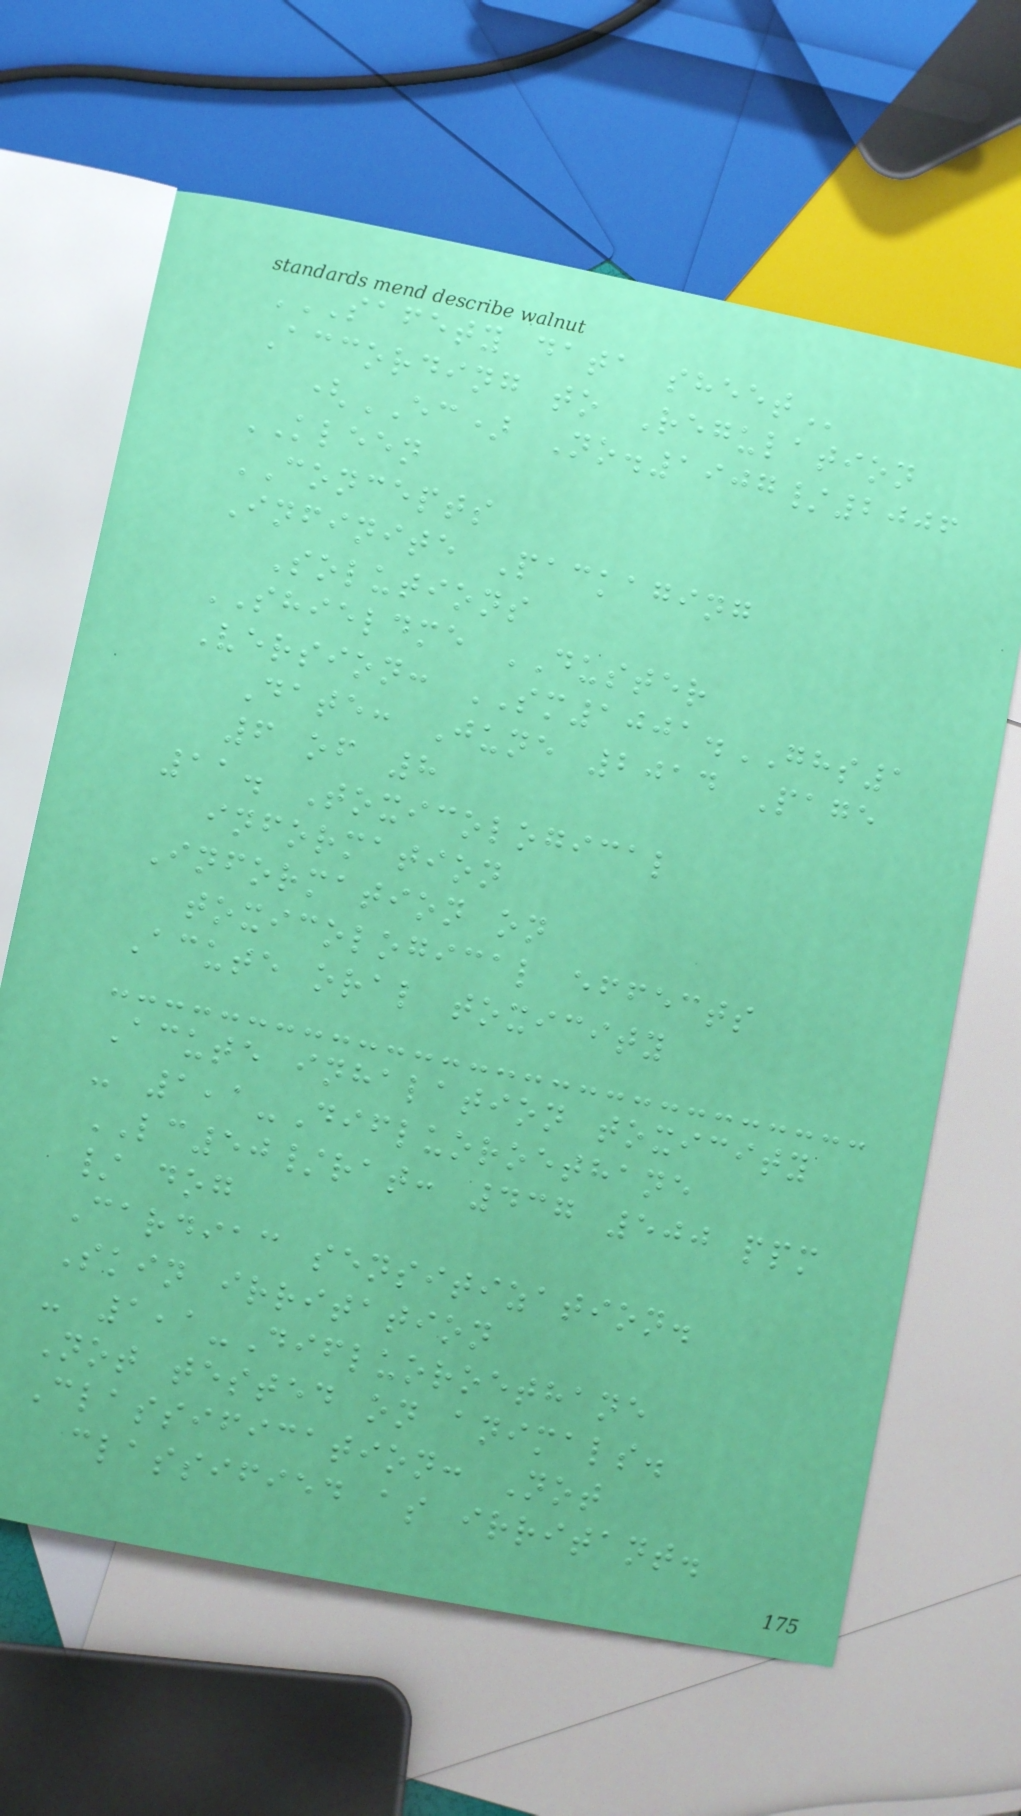SAFETY DATA SHEET
According to Regulation
(EC) No.1907/2006
KLEEN
CONCEPTS
Infinite Packaging
Solutions
SHIELDME DUSTER
Version: SM1001.GHS1
Date: June 2014 Page
6 of 8
11. Toxicological
information
Information on
toxicological effects
Acute oral toxicity
Acute inhalation toxicity
- 1,1-Difluoroethane
LC50/rat: 437 500 ppm
/ dog
Cardiac sensitization.
Skin irritation
- 1,1-Difluoroethane
Not tested on animals.
Classification: Not
classified as irritant.
